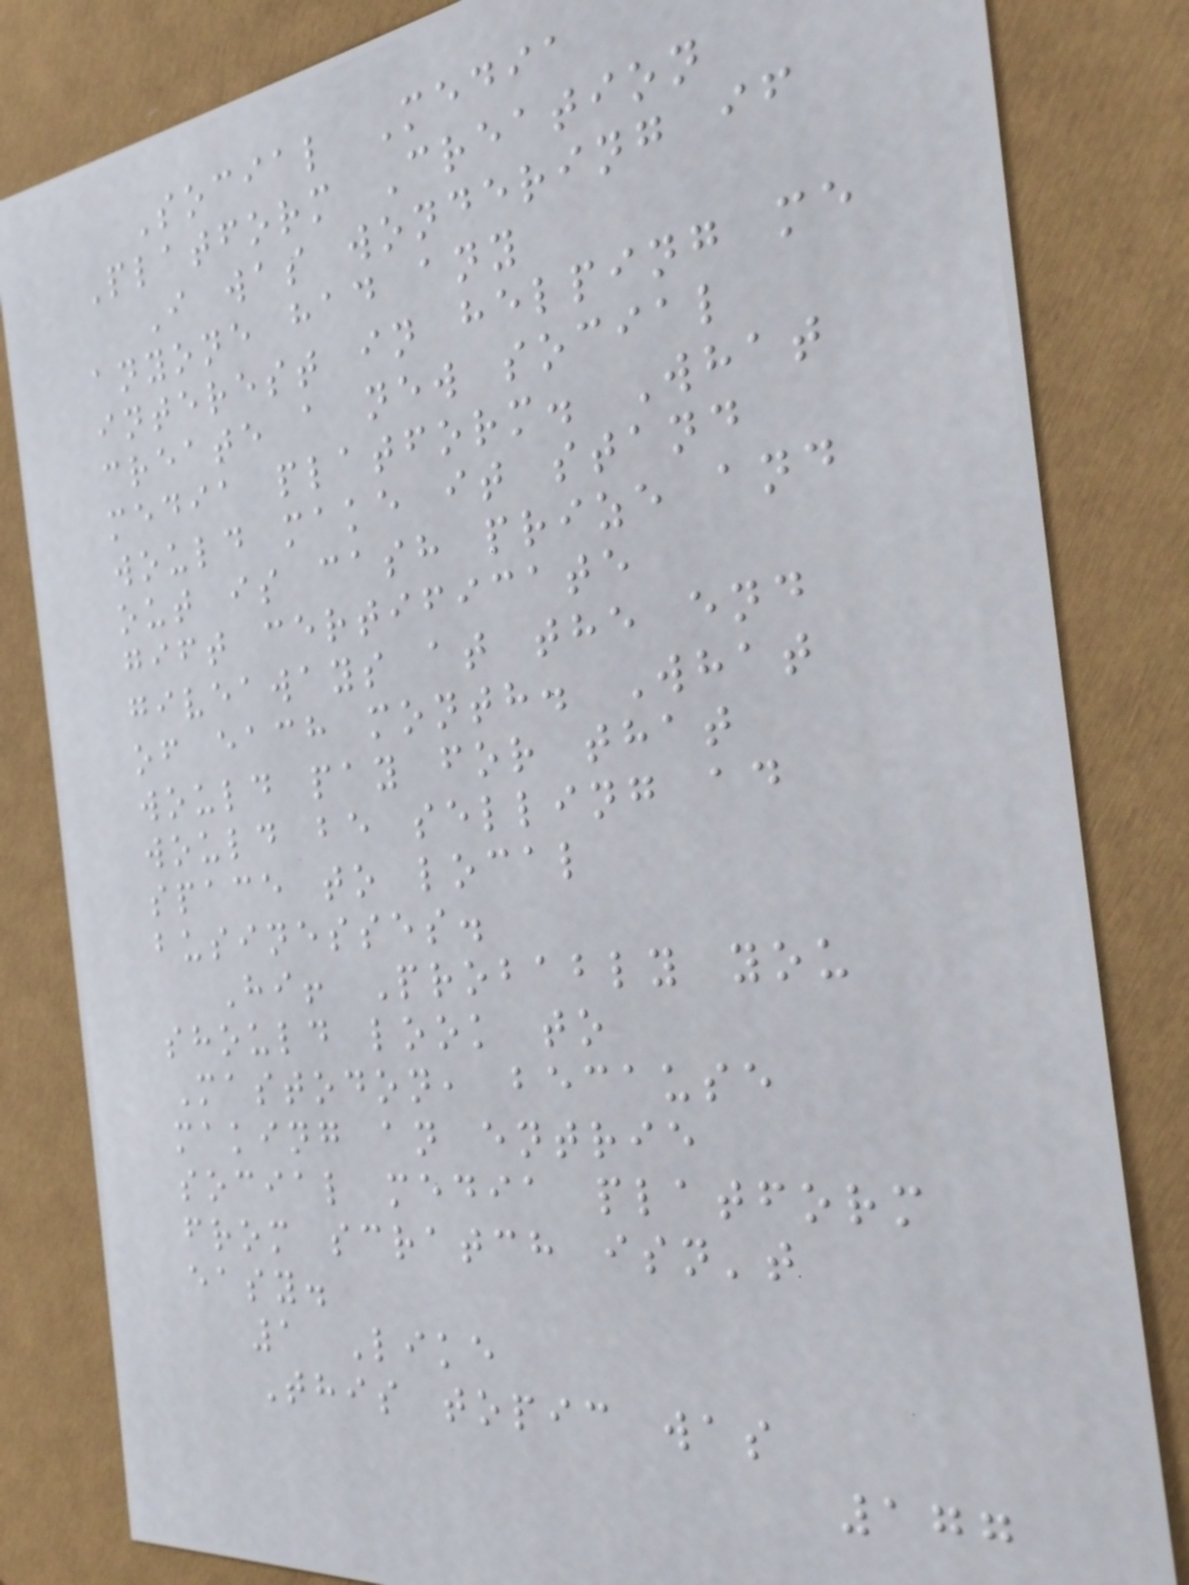Social Media
Platform Creation
I was wondering if
anyone had any
interest in helping me
create a new social
media platform. What
would make it stand
out is cash prize and
gift certificate
giveaways at the end
of each month. What
would pay for that
would be selling ad
space to local
businesses.
Hi! Probably you
should look to
Mastodon, because
making an entrie
social media platform
from scratch isn't
easy.
1 Like
This topic was
177
